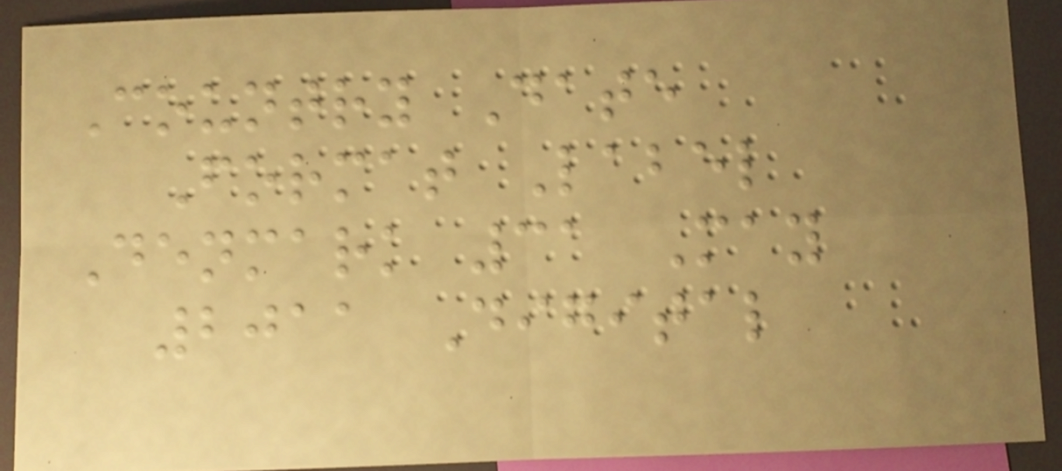Country Date
Format Label
Denmark 31 May
2011 Digital
